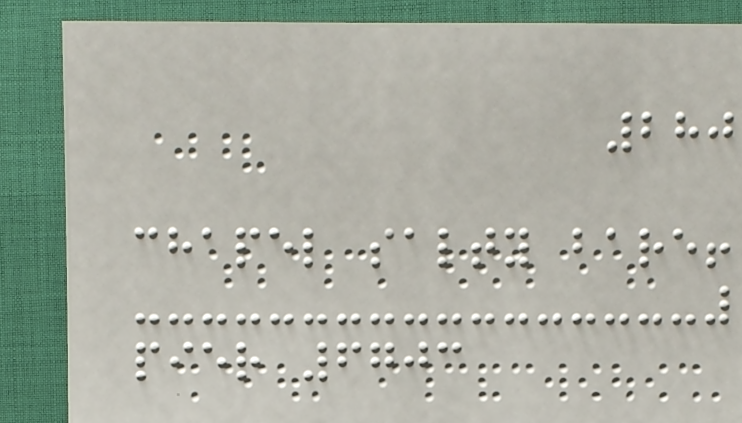280
chapel salty bare!
pier 6703
